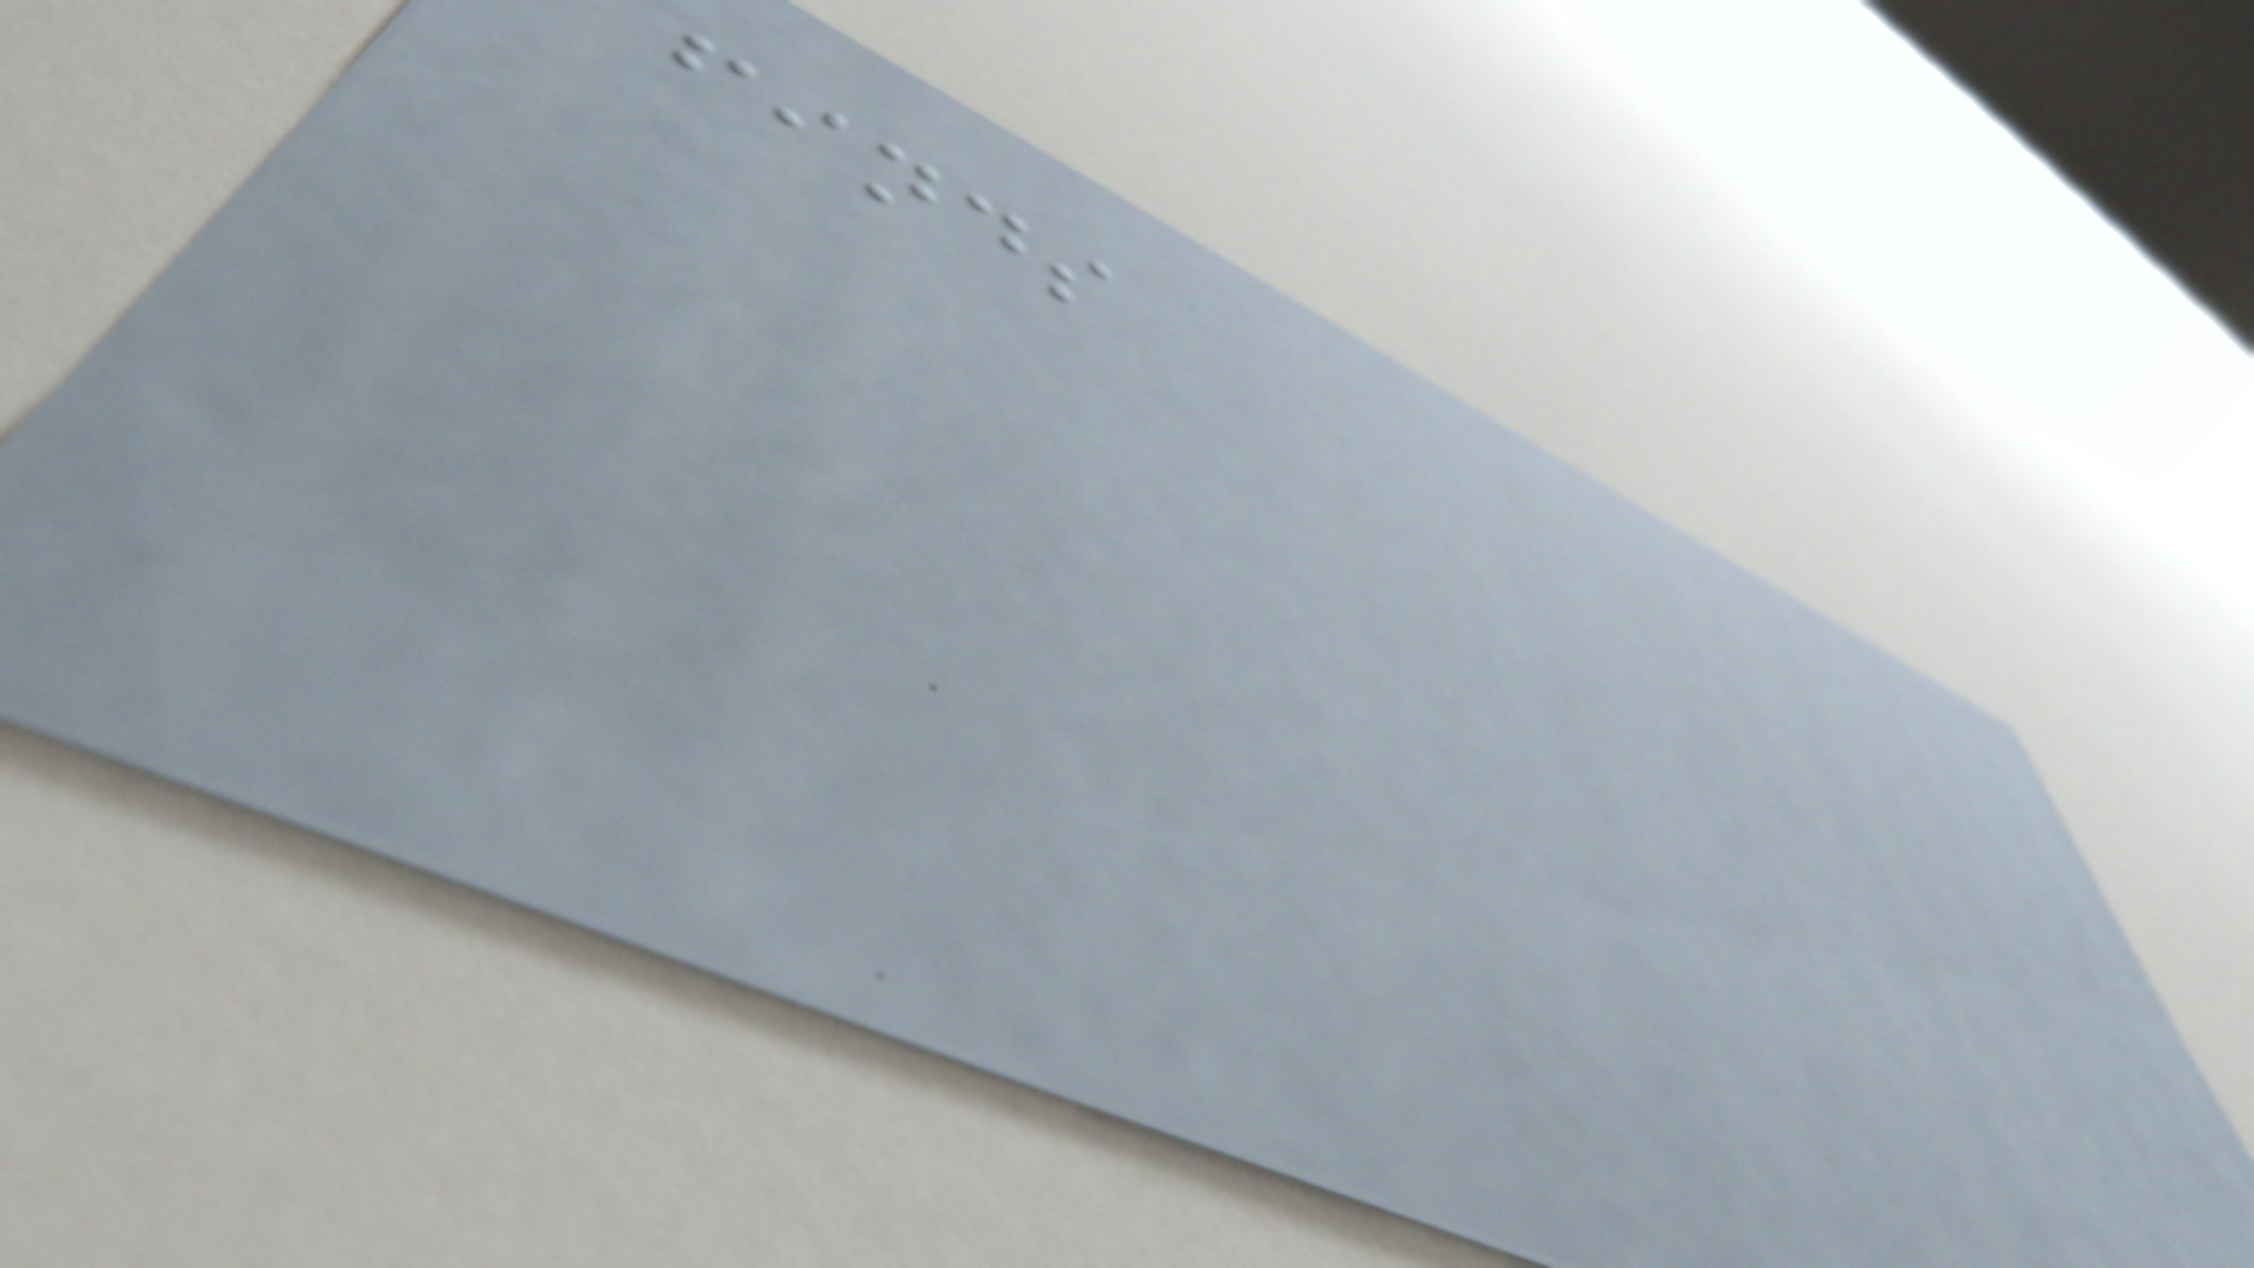finds
